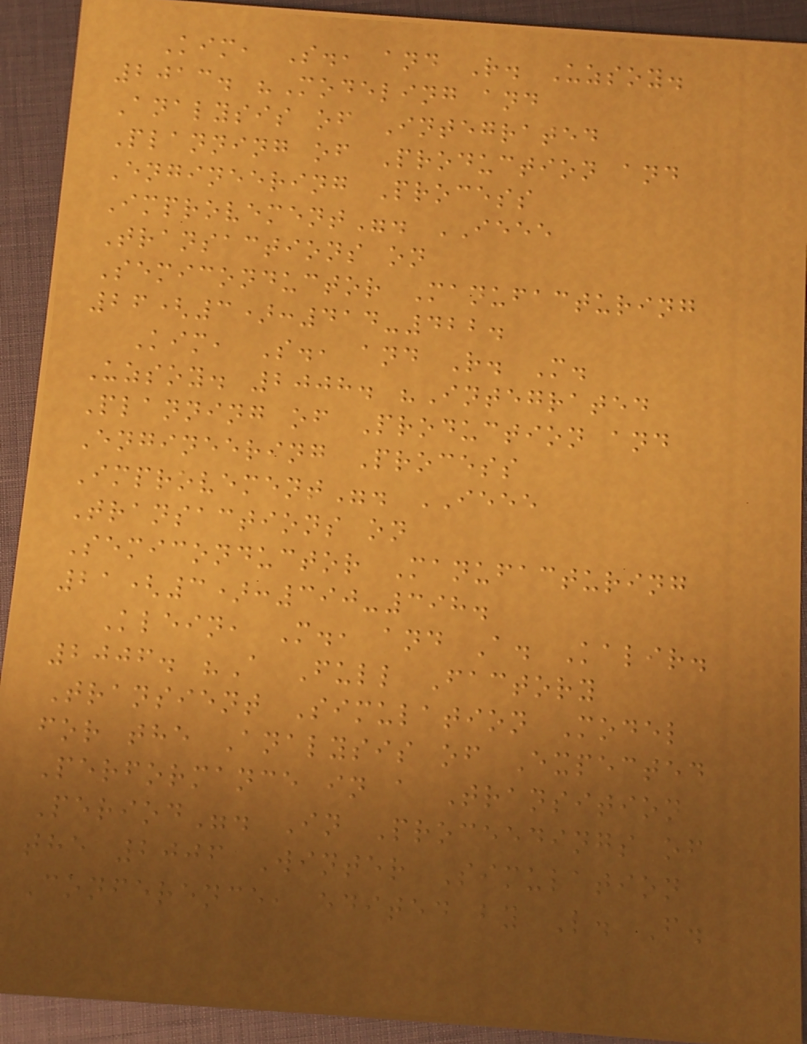Kim, S., and R. Uzsoy.
2013. "Modeling and
Analysis of Integrated
Planning of Production and
Engineering Process
Improvement". IEEE
Transactions on
Semiconductor Manufacturing
26(3):414-422.
Kim, S., and R. M.
Uzsoy. 2008. "Integrated
Planning of Production and
Engineering Process
Improvement". IEEE
Transactions on
Semiconductor Manufacturing
21(3):390-398.
Klein, M., and A. Kalir.
2006. "A Full Factory
Transient Simulation Model
for the Analysis of Expected
Performance in a Transition
Period". In Proceedings of
the 2006 Winter Simulation
Conference, edited by L. F.
